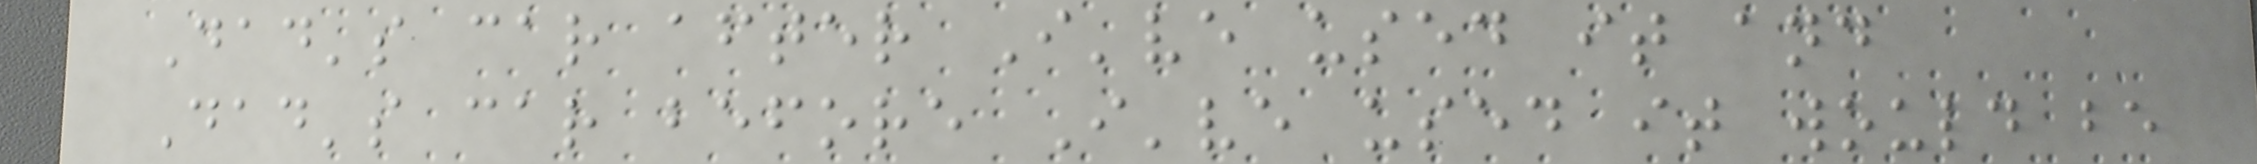Dad's car after I've used it and
Dad's car before I've used it would be
